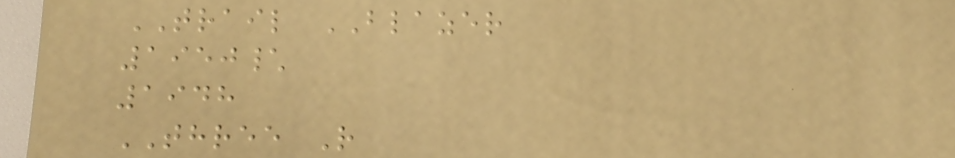TRAIL BLAZER
1950\
1948
THREE R
